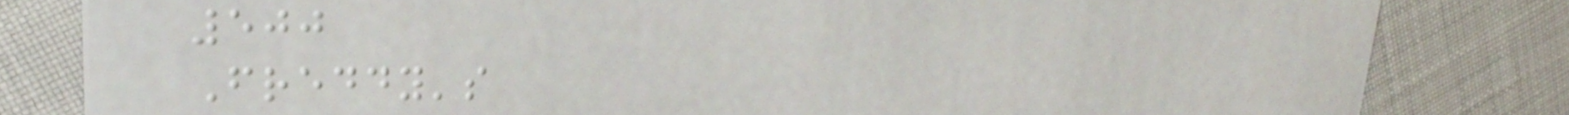500
Freddy's
